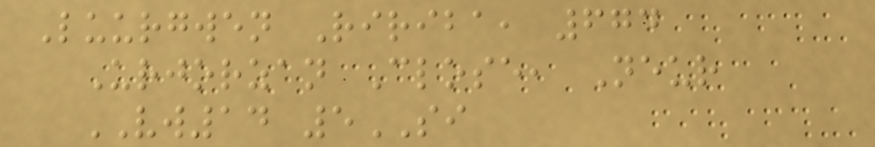Luurgwen Ririba, 674
Urjorzan Close, Neur
VW14 5SI
